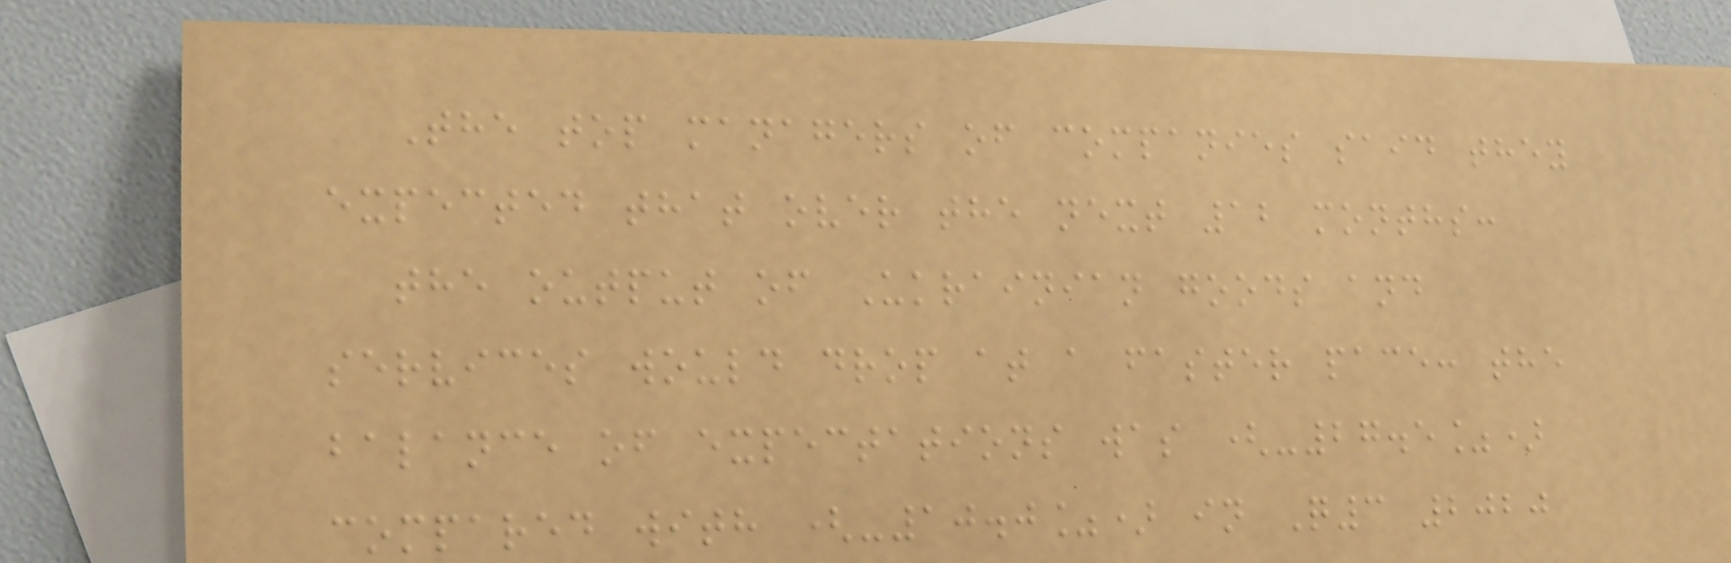The top managers of companies said they
expected that over the next 12 months:
the output of Ukrainian goods and
services would drop at a faster pace: the
balance of expectations was (-27.5%)
compared with (-10.0%) in Q3 2020
